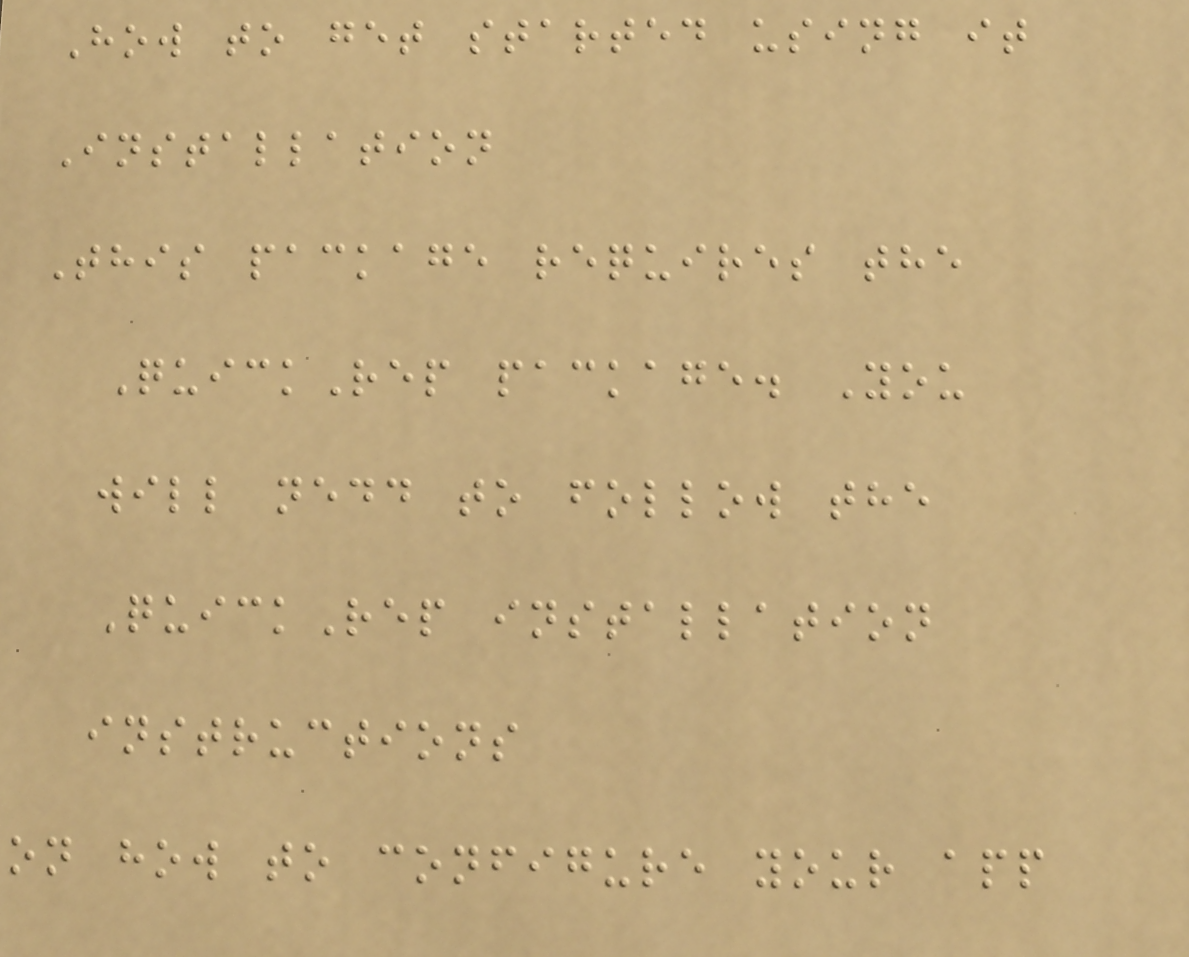How to get started using it
Installation
This package requires the
QuickRep package. You
will nedd to follow the
QuickRep installation
instructions
on how to configure your app
